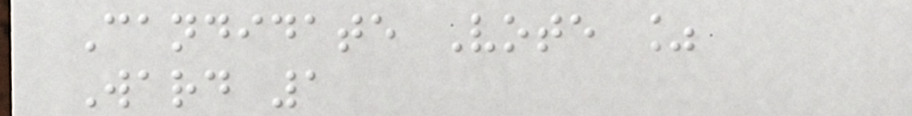Candidate Vote %
Ward 1
